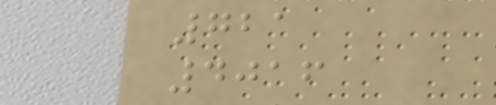721
4016
